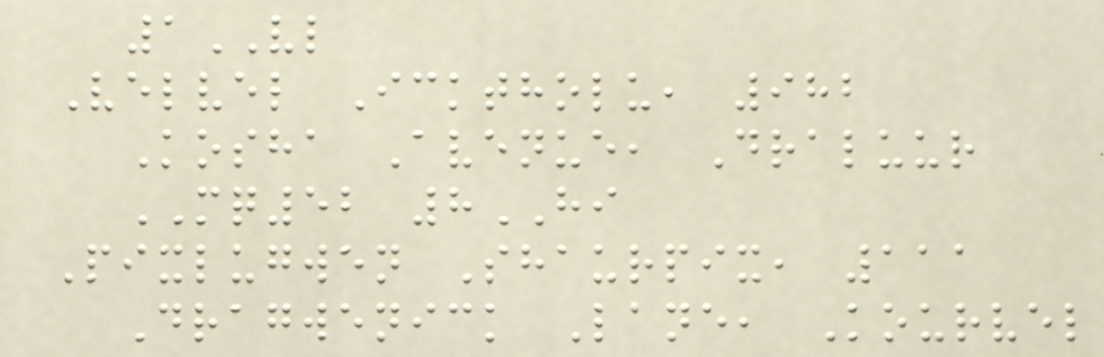1VL
Velvel Icktholu, 982
Kosha Avenue, Draluur
MQ52 8HI
Pixlugwen Shaurpix, 111
Dragwenick Lane, Kourvel
